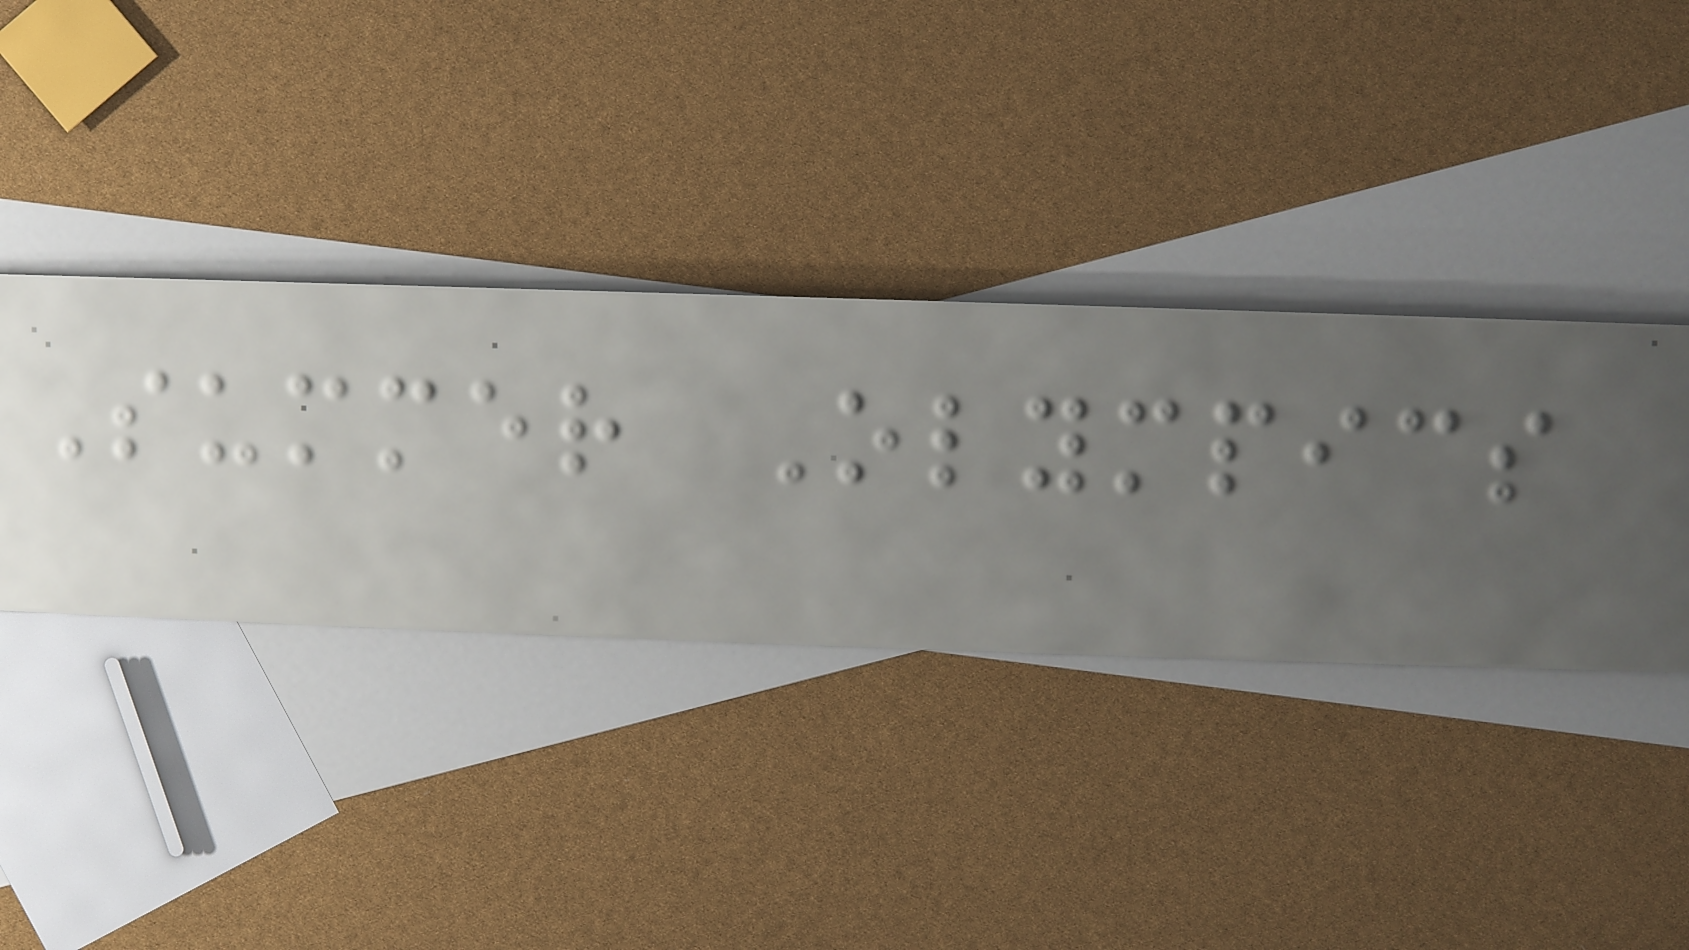Summer Olympics
